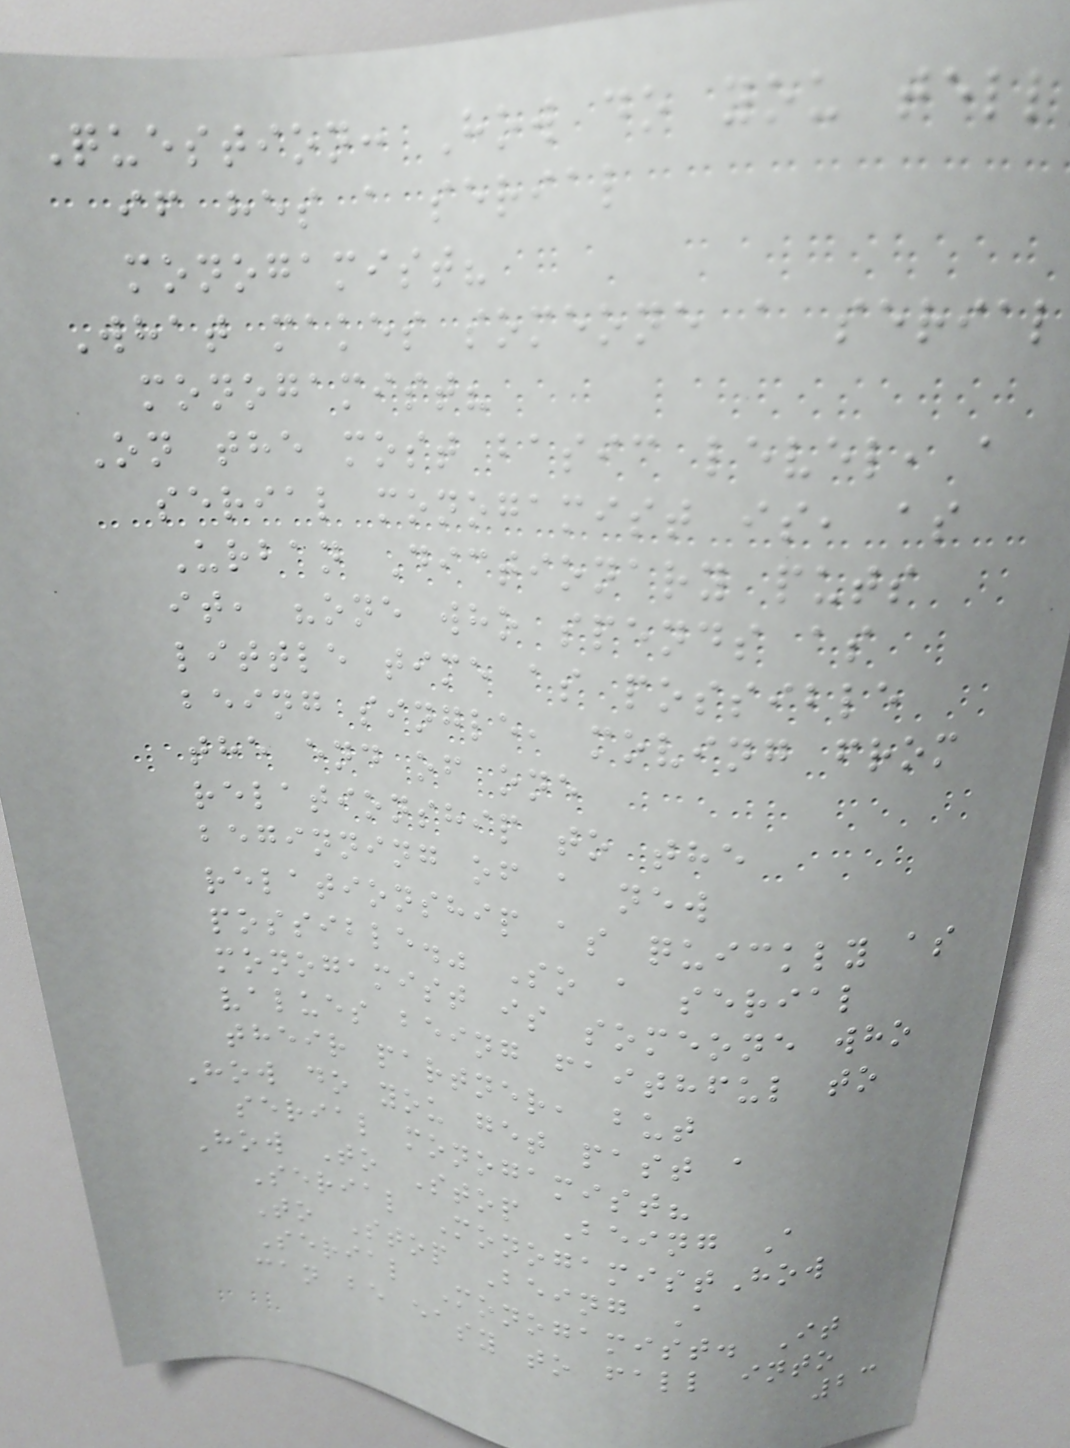Question: How do you tell
if hes a serial
monogamist?
What makes someone a serial
monogamist?
On the most basic level, a
serial monogamist is, as
Urban Dictionary puts
it, "one who spends as
little time as possible
being single, moving from
the end of one
relationship to the
beginning of a new
relationship as quickly as
possible." So a serial
monogamist is someone who
values being faithful to
their partner, but
How do you get past a
serial monogamist?
How To Stop Being A
Serial MonogamistHow
To Stop Being A
Serial Monogamist. It
can be easy to fall into
23
